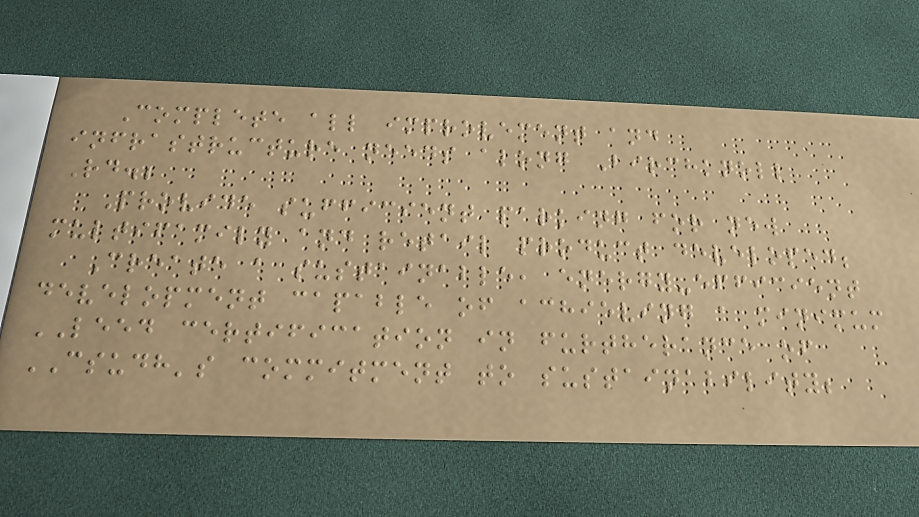Complete all improvement and
infrastructure needs along Birchknoll
Rd.;
Provide sufficient parking for new
multifamily and retail product developed;
Create a sustainable, energy-efficient
development capable of achieving a minimum
LEED certification in furtherance of
CSUDH's commitment to sustainability;
